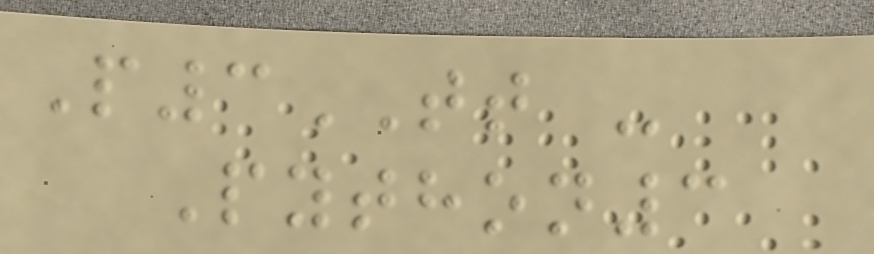P3TT -
Python3
